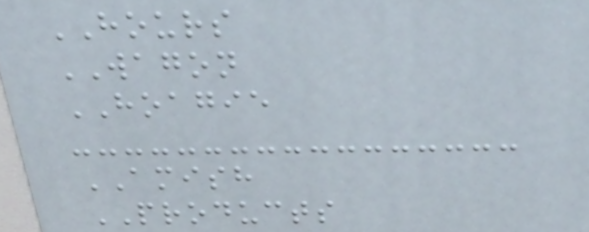HOURS
WAGON
HOAGIE
AMISH
PRODUCTS
